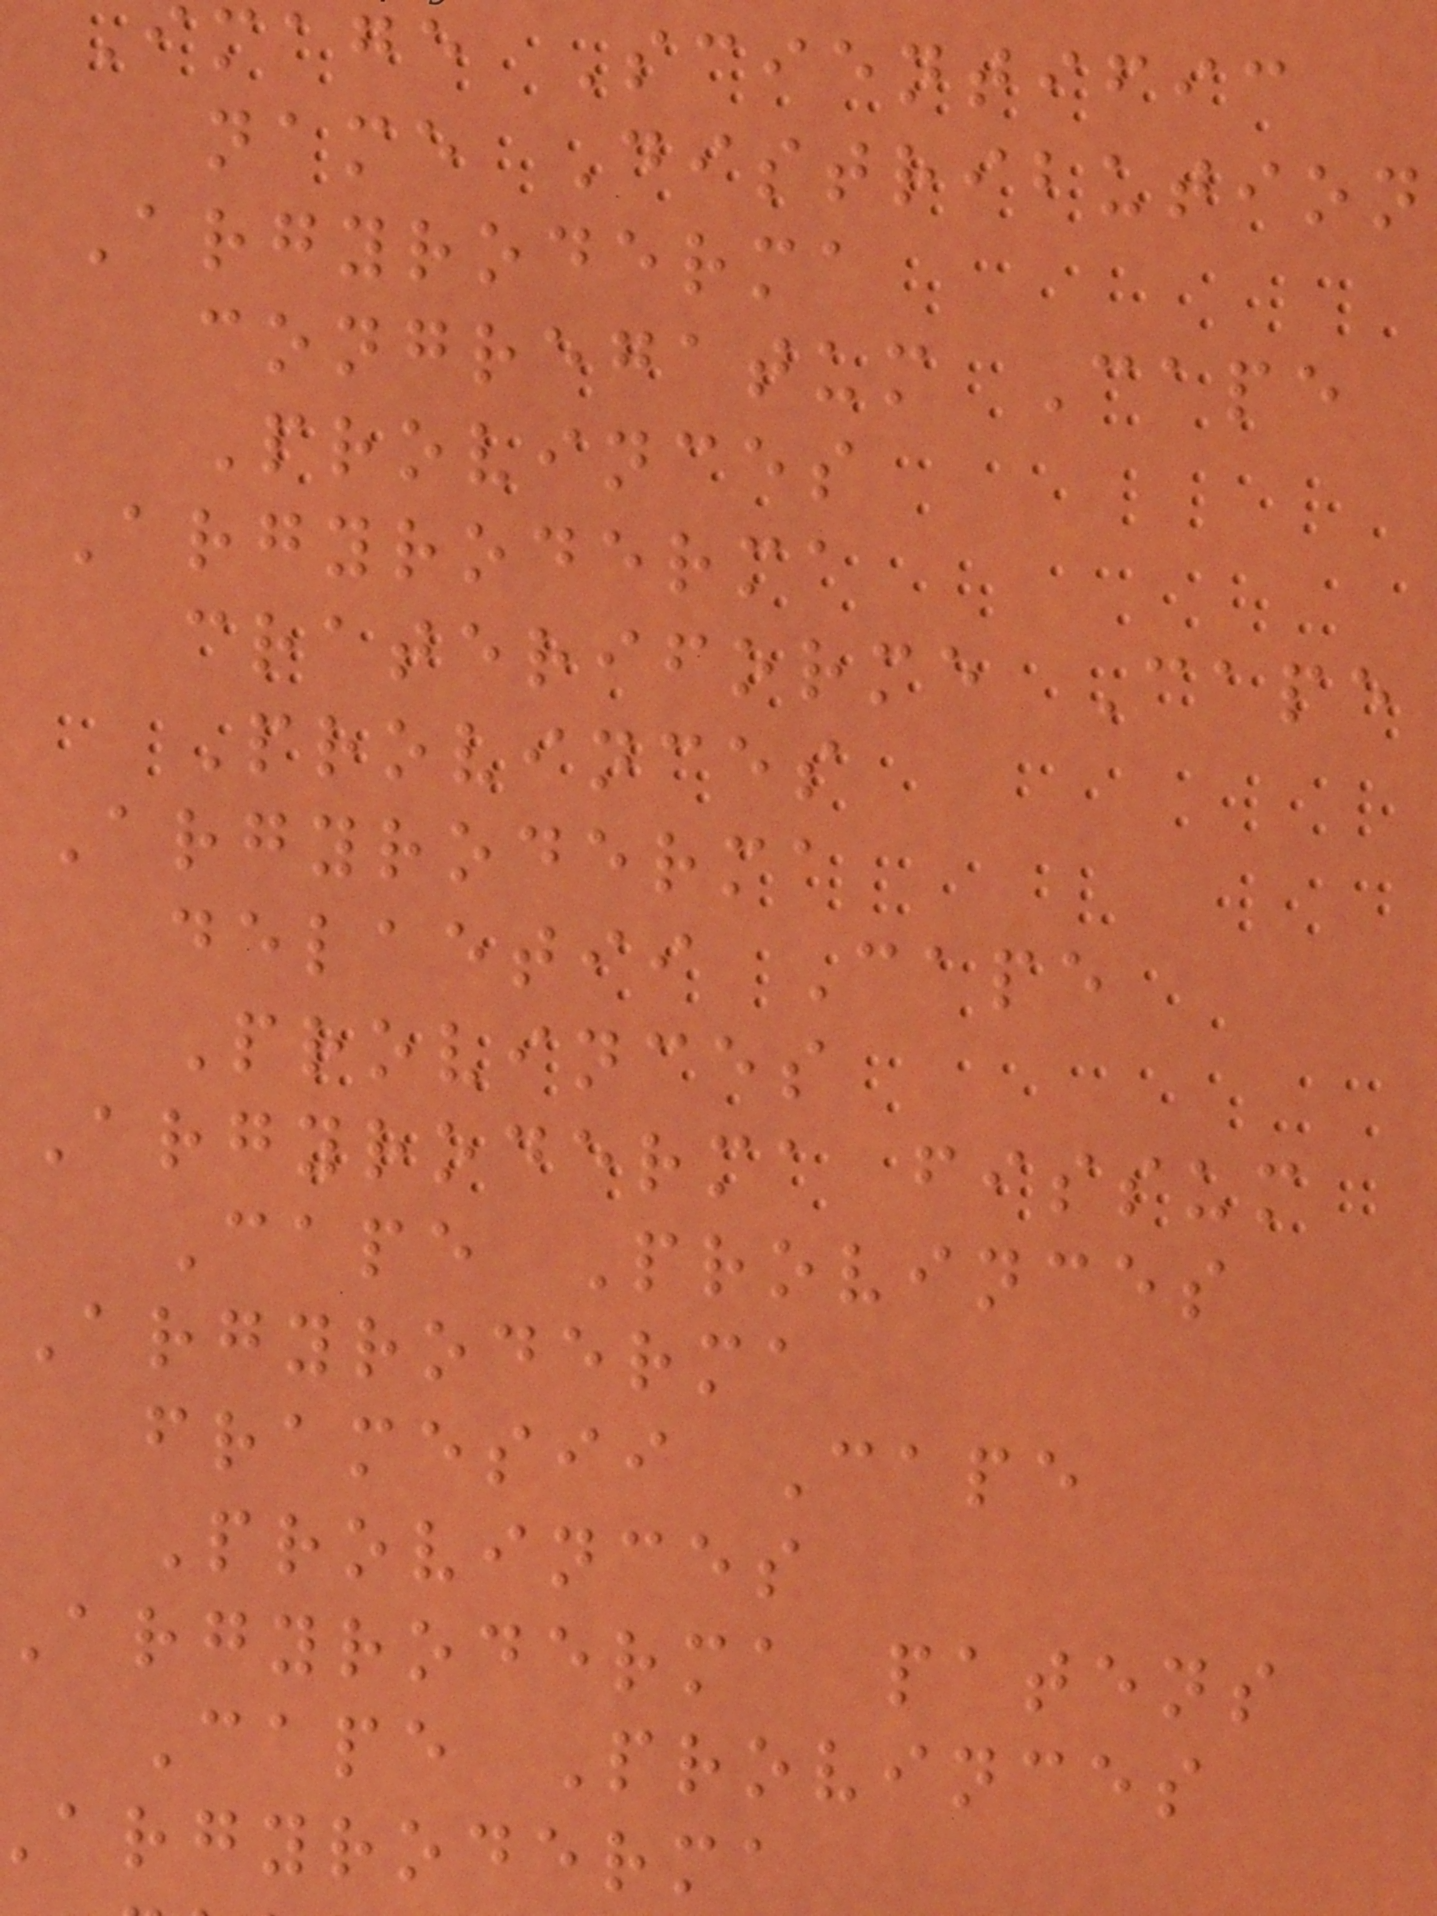image Scientific
name Distribution
Argyroderma
congregatum Cape
Provinces
Argyroderma
crateriforme Cape
Provinces
Argyroderma
delaetii Cape
Provinces
Argyroderma fissum
Cape Provinces
Argyroderma
framesii Cape
Provinces
argyroderma patens
Cape Provinces
argyroderma
